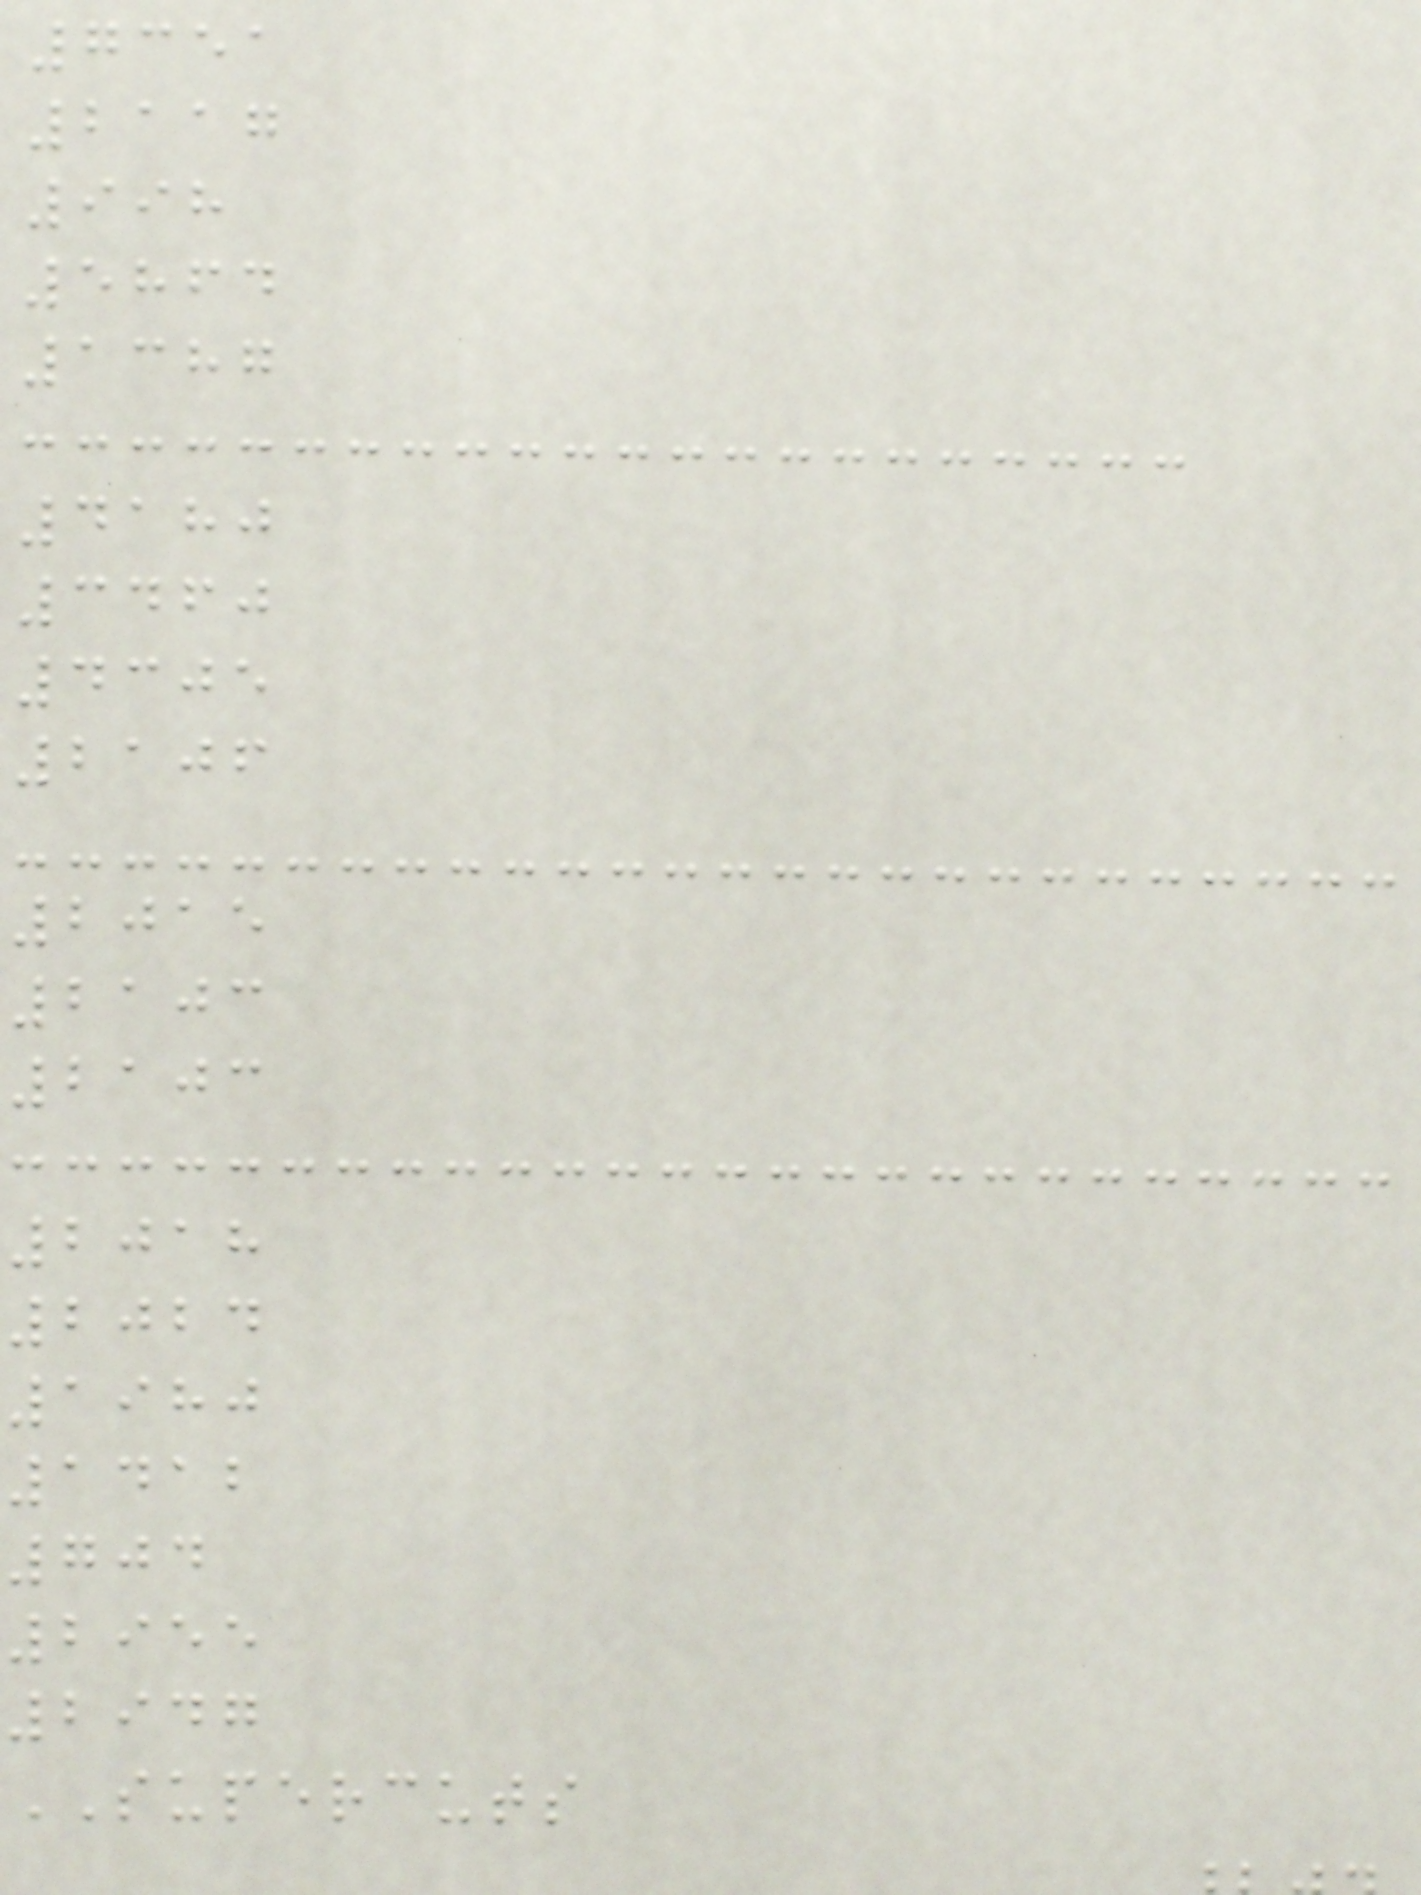7351
2117
998
5864
1387
4180
3460
4305
2106
2015
2103
2103
2018
2024
1980
1412
704
2955
2947
SUPERCUTS
